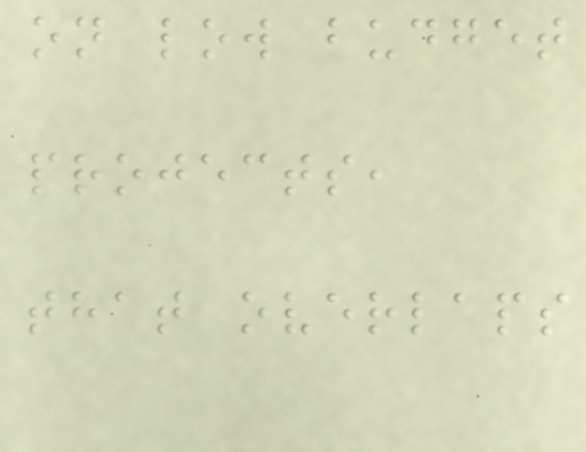on low budget
projects,
that overlaps
